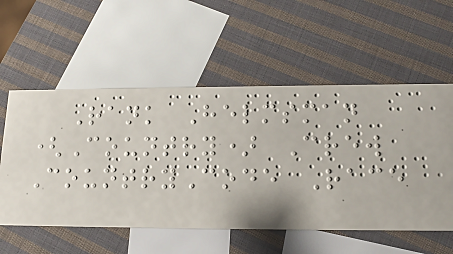Rank Helmsman
(Country) Crew
CountryCode Race
